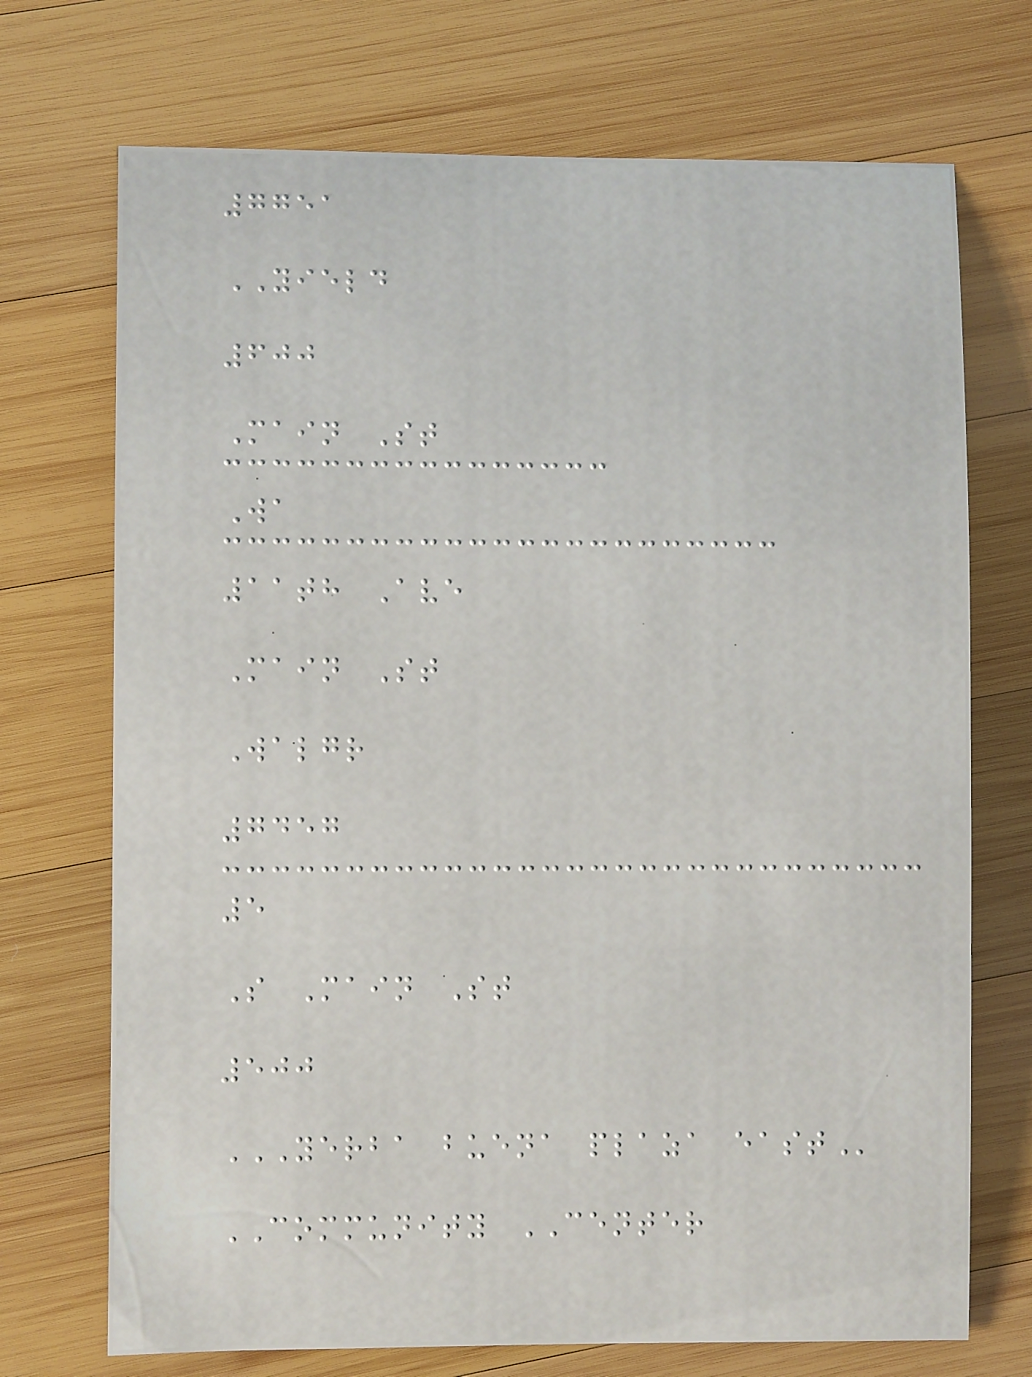7751
YIELD
600
Main St
Wa
11th Ave
Main St
Walgr
7457
5
S Main St
500
YERBA BUENA PLAZA EAST
COMMUNITY CENTER
